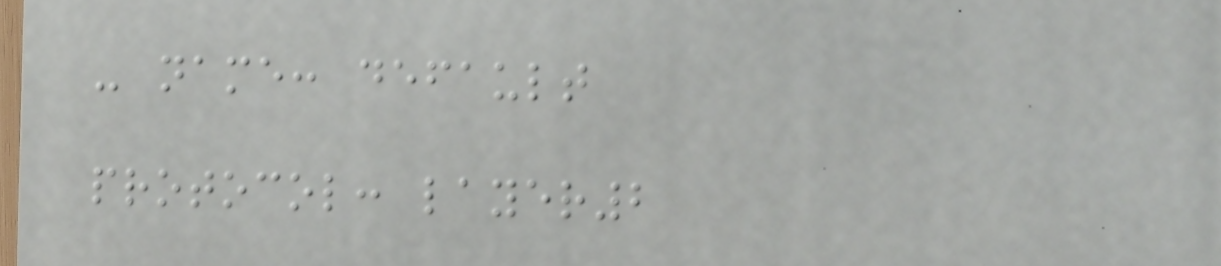- name: default
protocol: layer2
